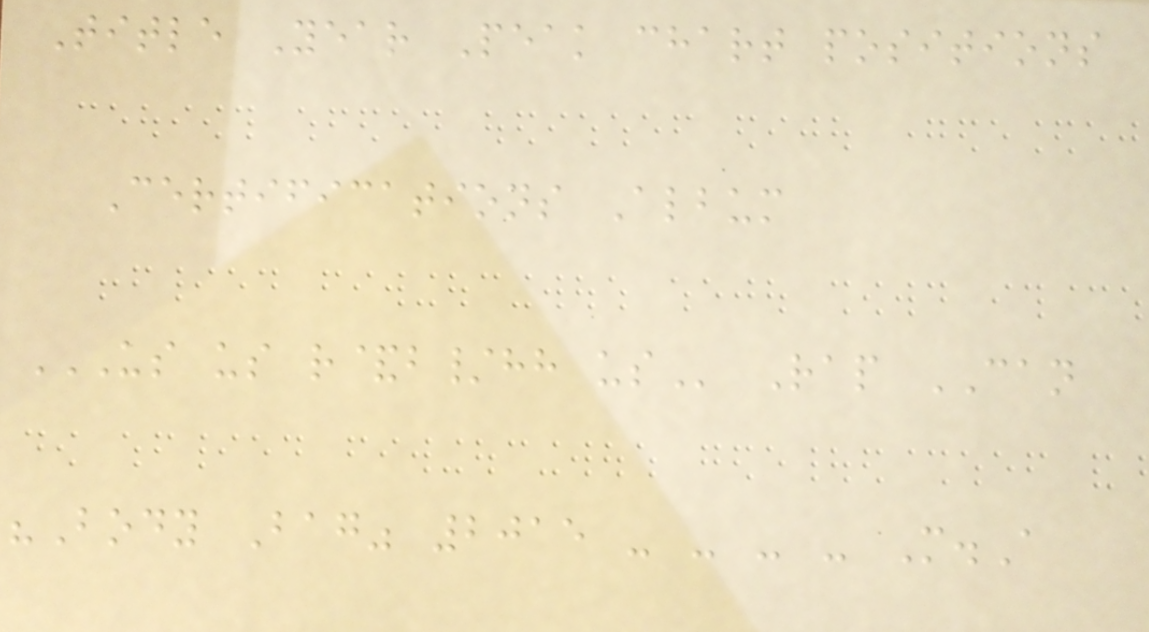Title Year Peak chart positions
Certifications Album
US US R&B/HH US Rap CAN
"Body Bag" 2015 - - - - M.A
